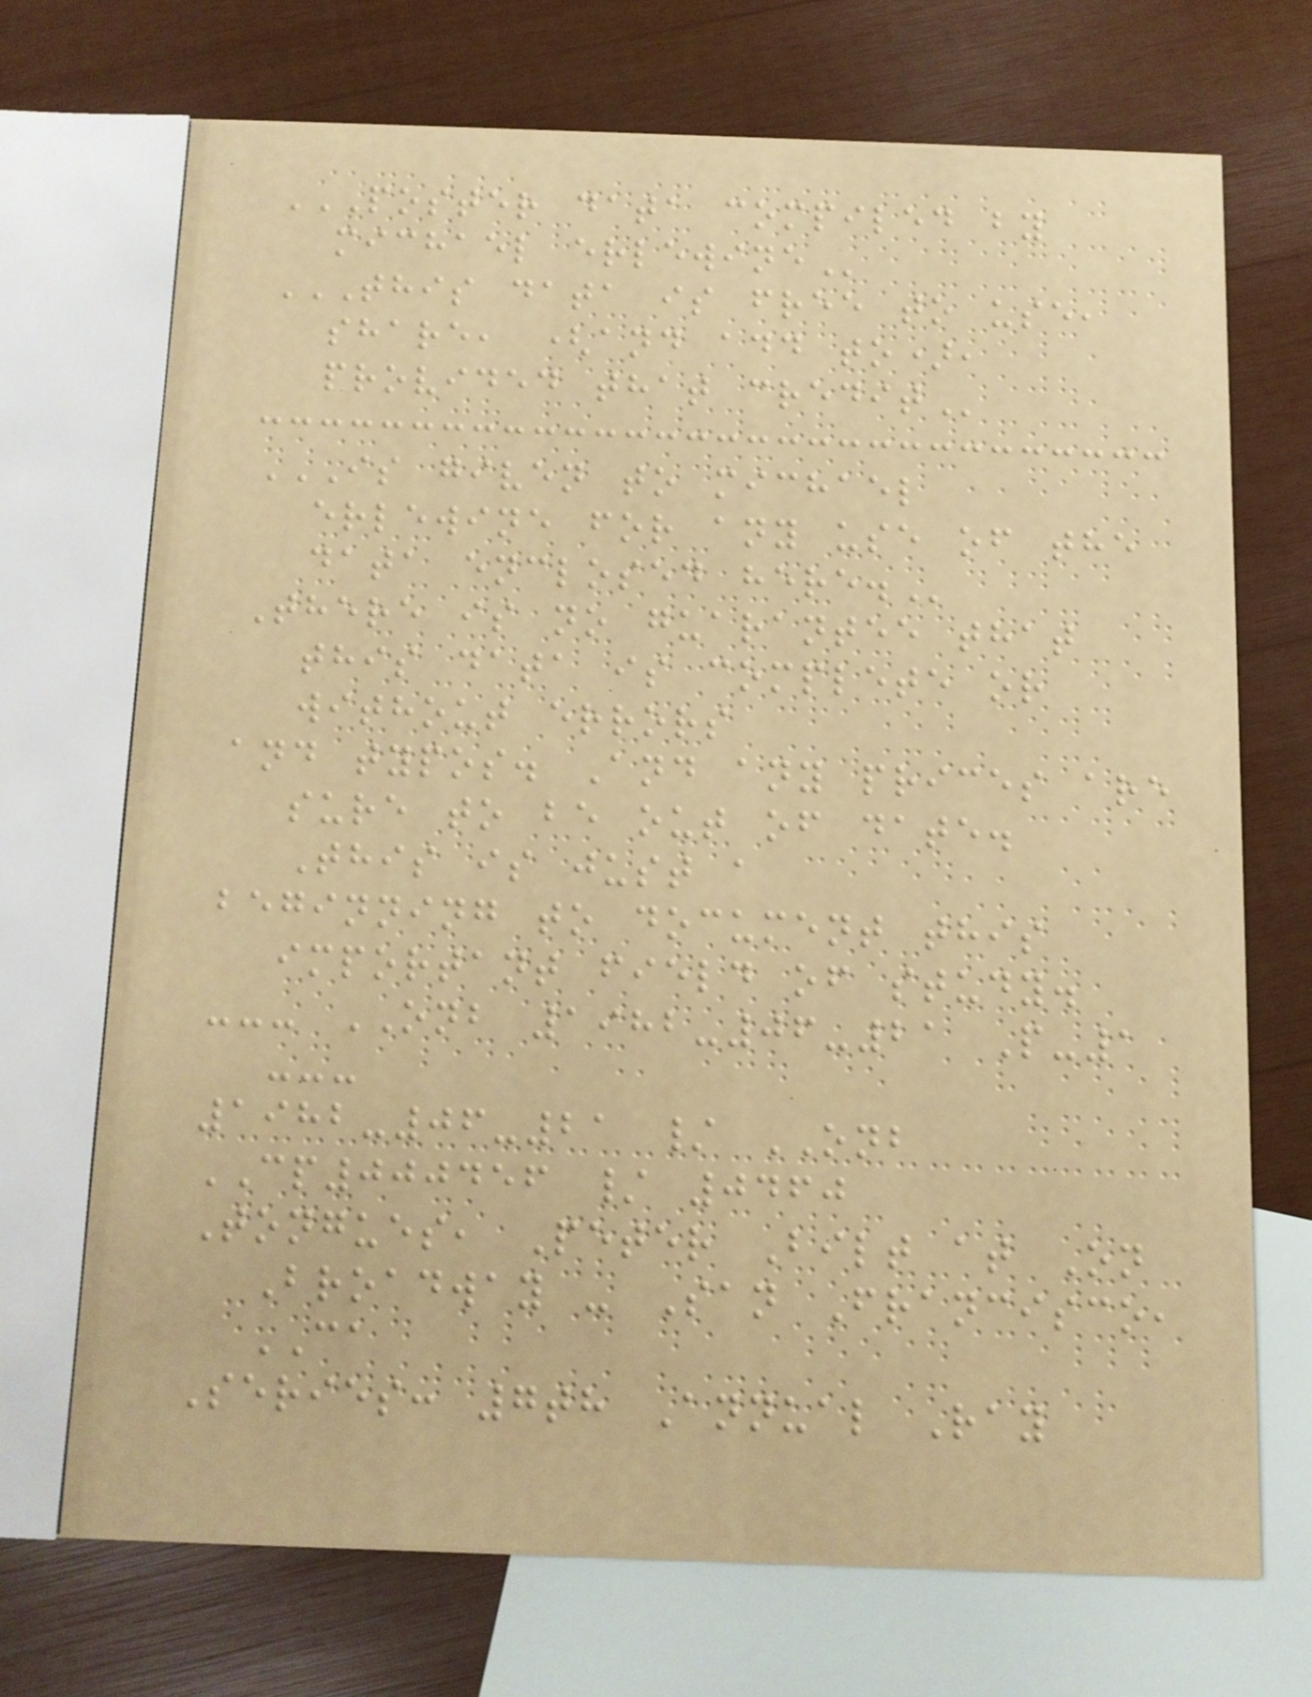POSTER DATA COMPILED BY
MICHAEL ERLEWINE
THIS DATA IS FREE TO USE,
SHARE, (AND ADD TO),
PROVIDED THAT CREDIT
IS GIVEN TO MICHAEL
ERLEWINE FOR ANY USE OF THE
DATA ENCLOSED HERE.
There is no guarantee that
this data is complete or
without errors
and typos. And any prices are
sure to be out of date.
This is just a
beginning to document this
important field of study.
--- ONB 1982-06-21 P-1
---
1982-06-21 / ONB
CP000456 / 0460
Tongues, Peter Bilt at On
Broadway - San Francisco,
CA
Series: 7th Annual Ray
